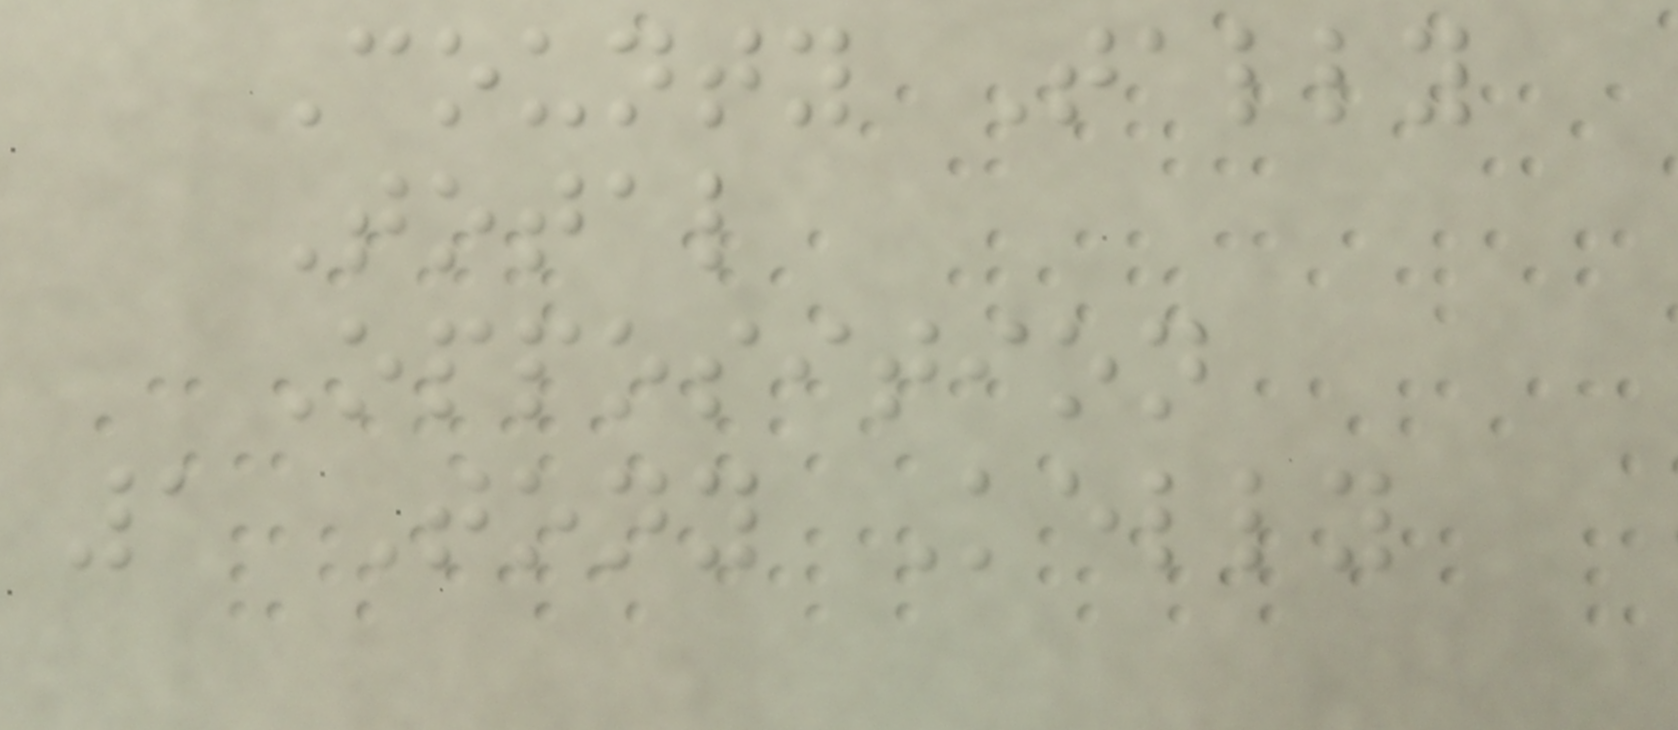County Tally
Total
Opposition
1 Tony Kelly
